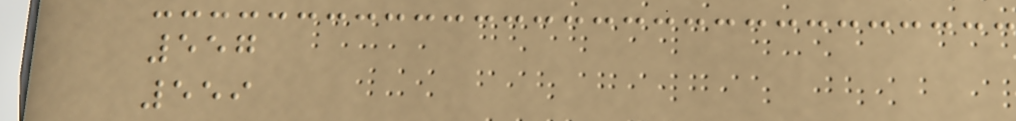557
559
